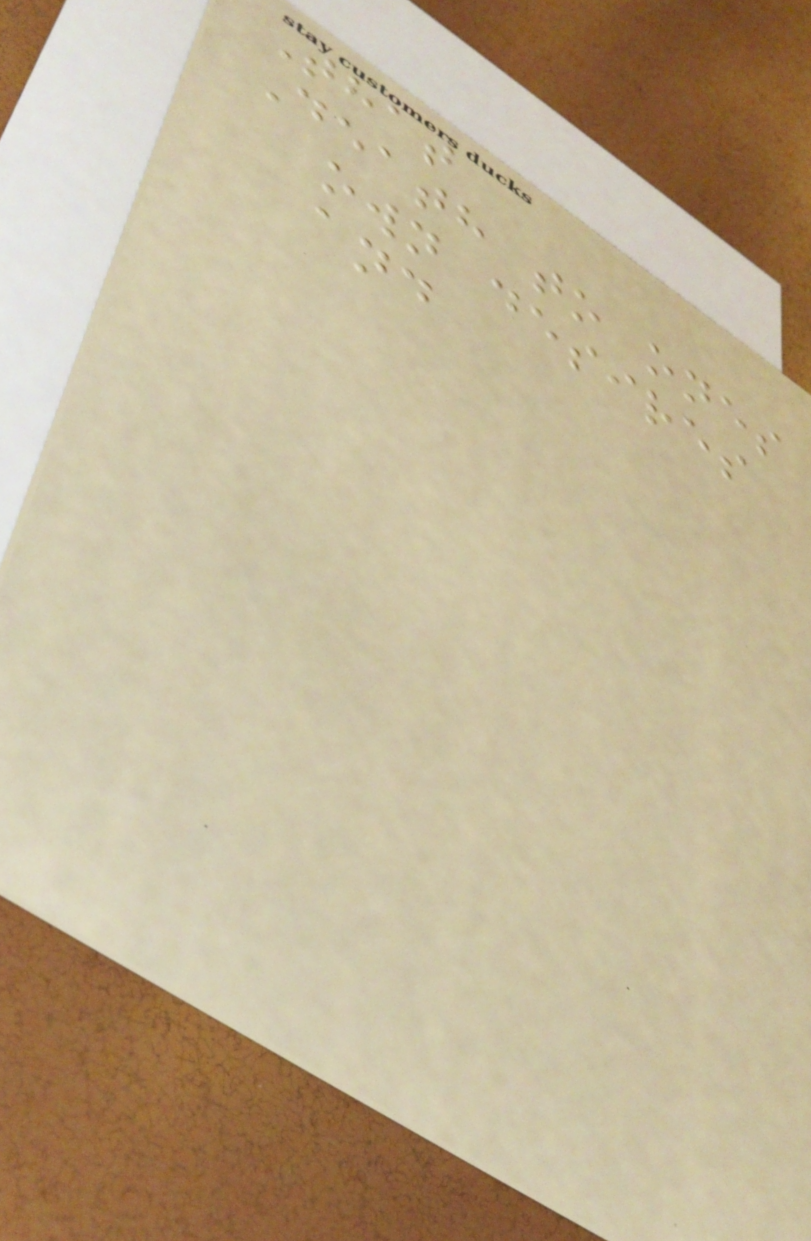That
Death to ones
own desires
and
